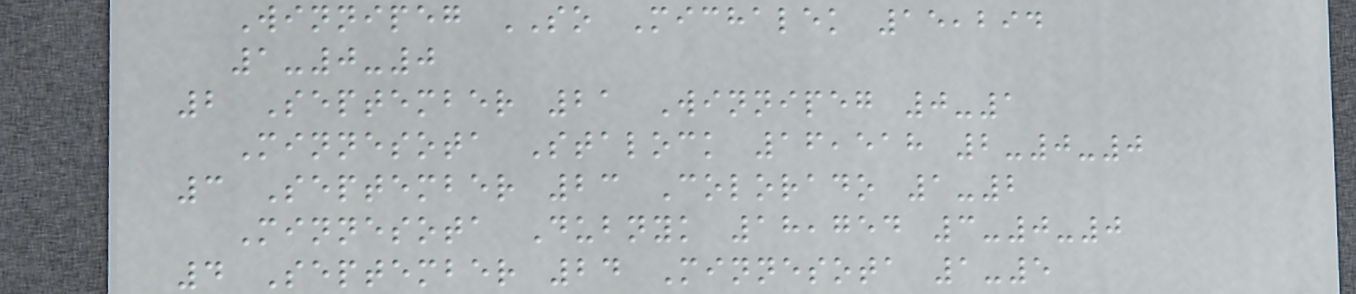Winnipeg SO Michalek 15,294
1-0-0
2 September 21 Winnipeg 0-1
Minnesota Stalock 16,518 2-0-0
3 September 23 Colorado 1-2
Minnesota Dubnyk 18,754 3-0-0
4 September 24 Minnesota 1-5
